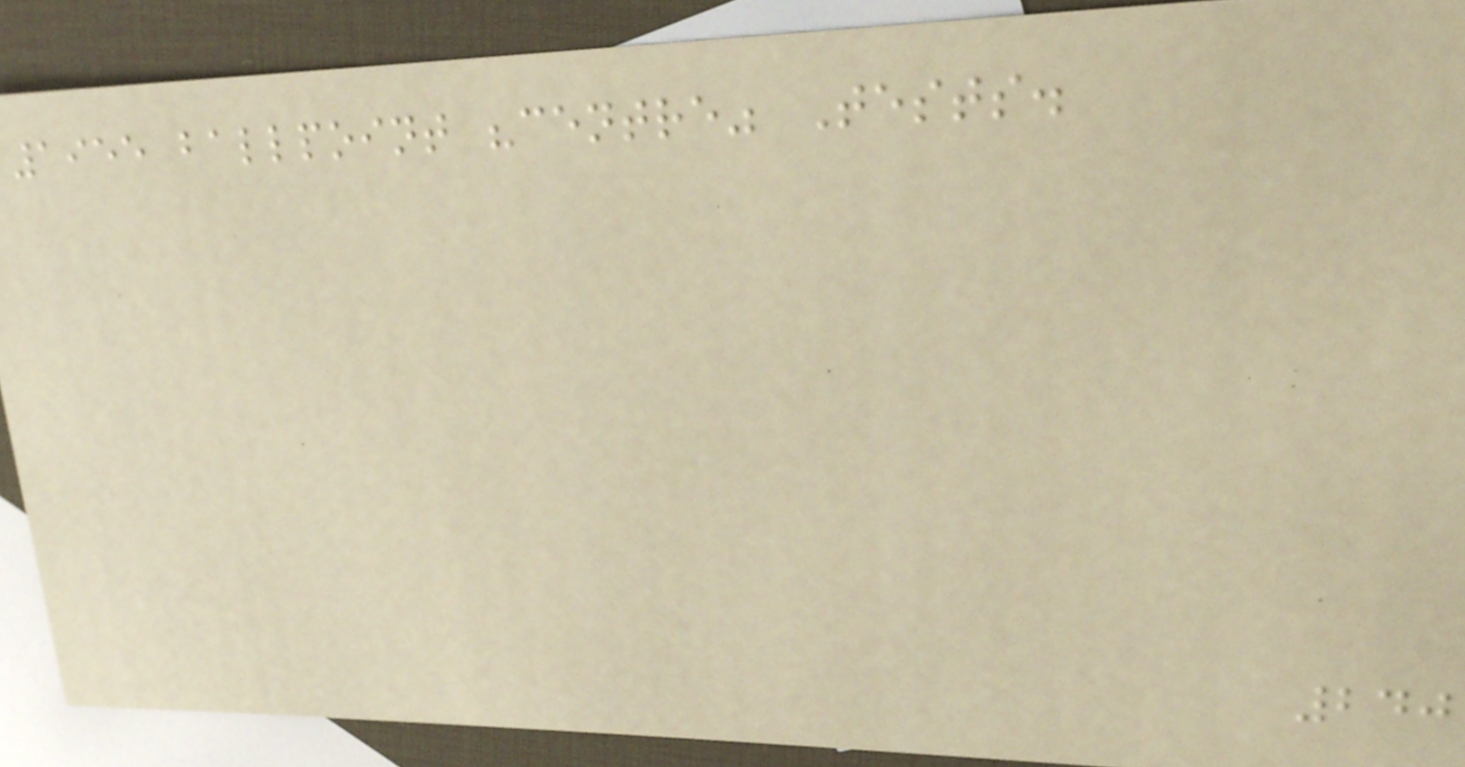1955 ballpoint "centre" Tests.
240
